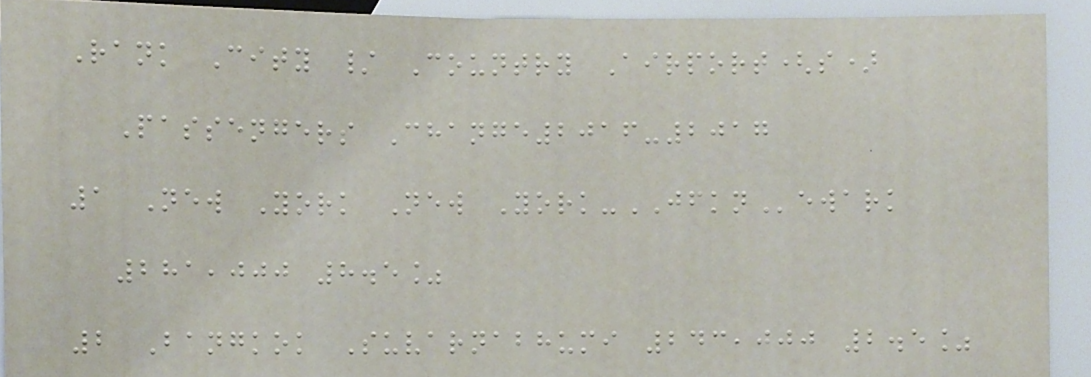Rank City / Country Airport(s)
Passengers Change2016-2017
1 New York New York-JFKNewark
281,000 8.5%
2 Bangkok Suvarnabhumi 243,000 2.5%
